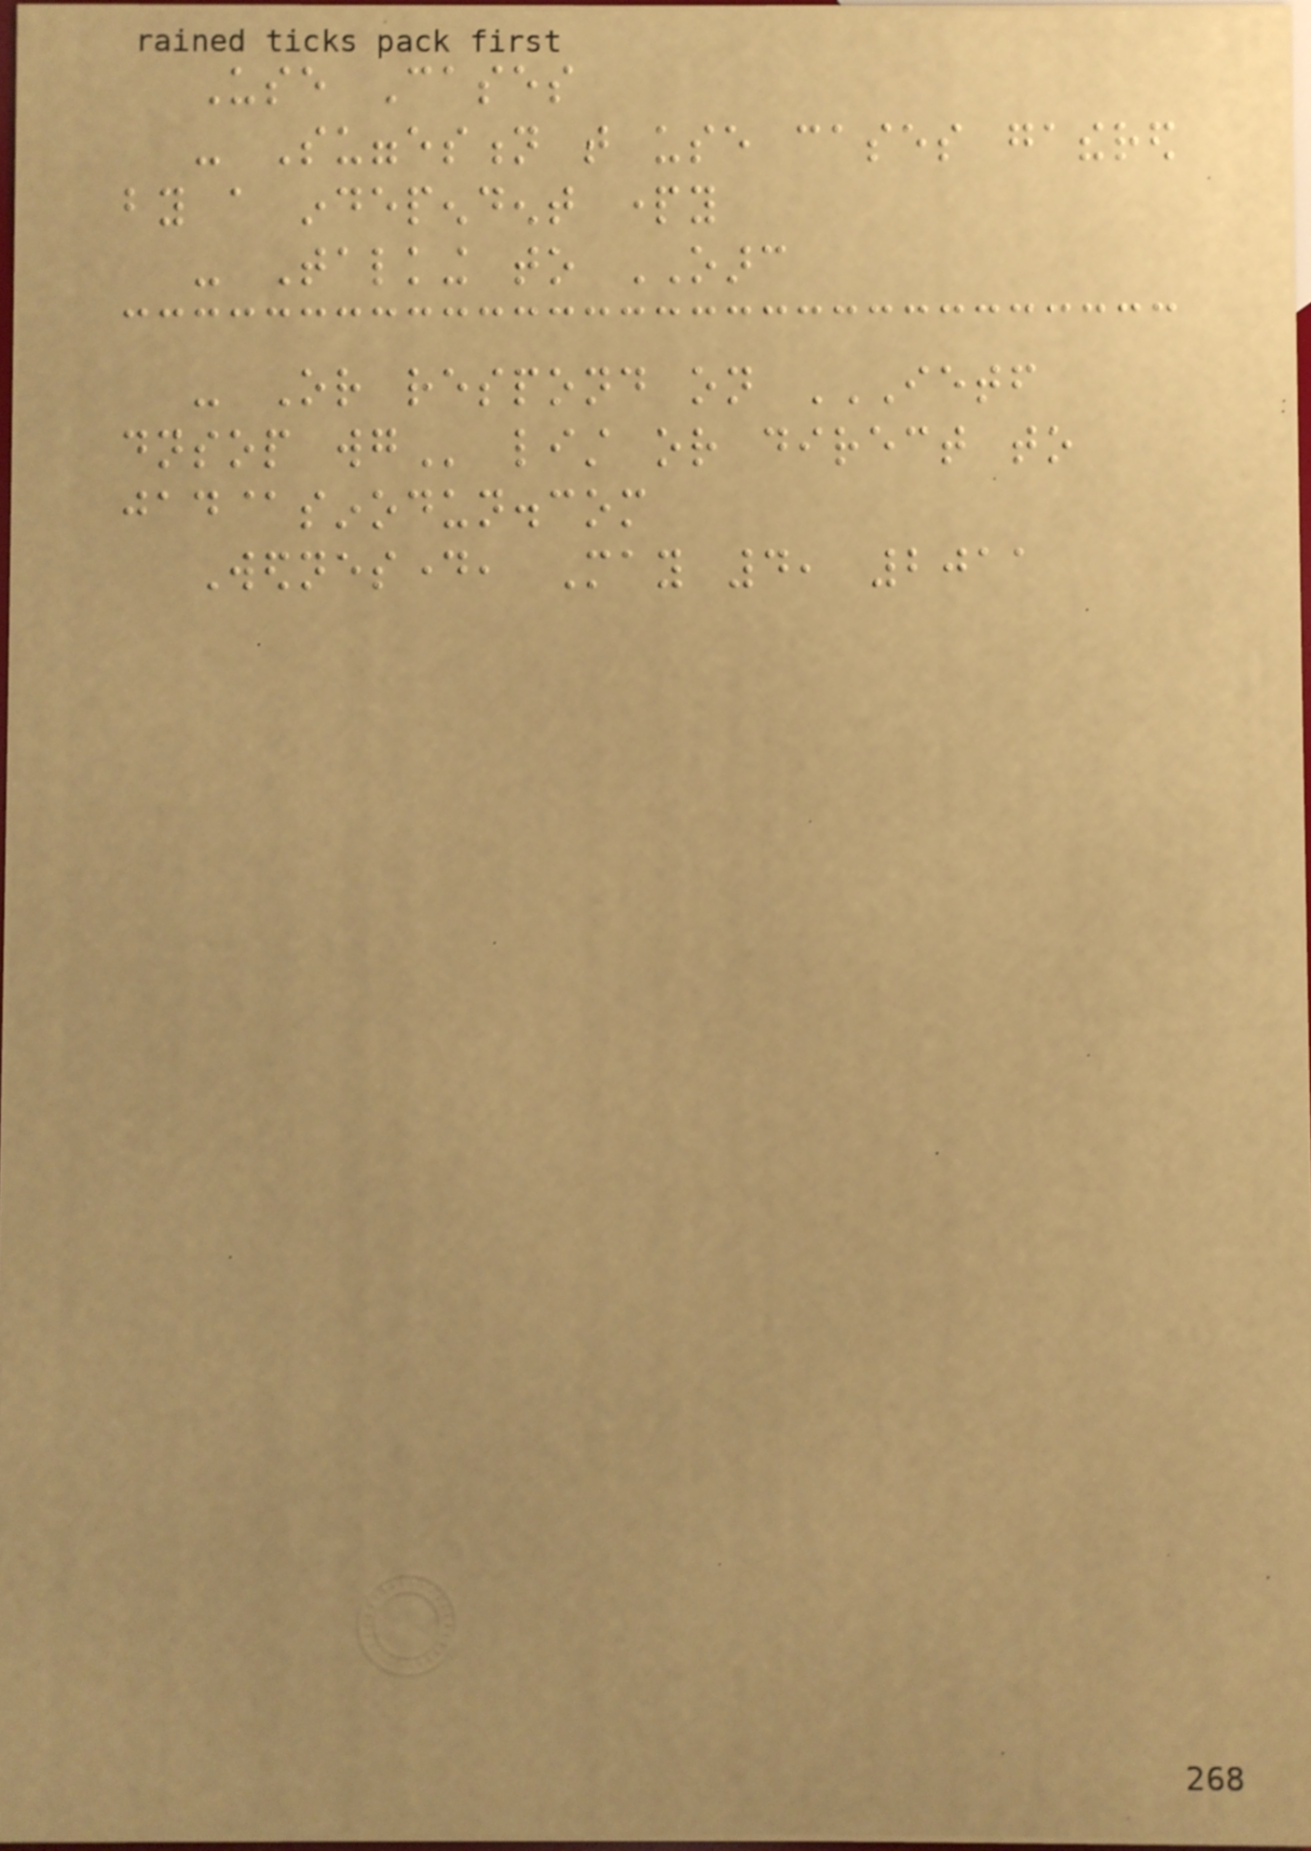Use Cases
- Suggestion that use cases gathered
by a independent party
- Talking to OARC
- Or respond on IETF
DNSOP WG list or direct to
jad@sinodun.com
Wednesday, May 4, 2011
